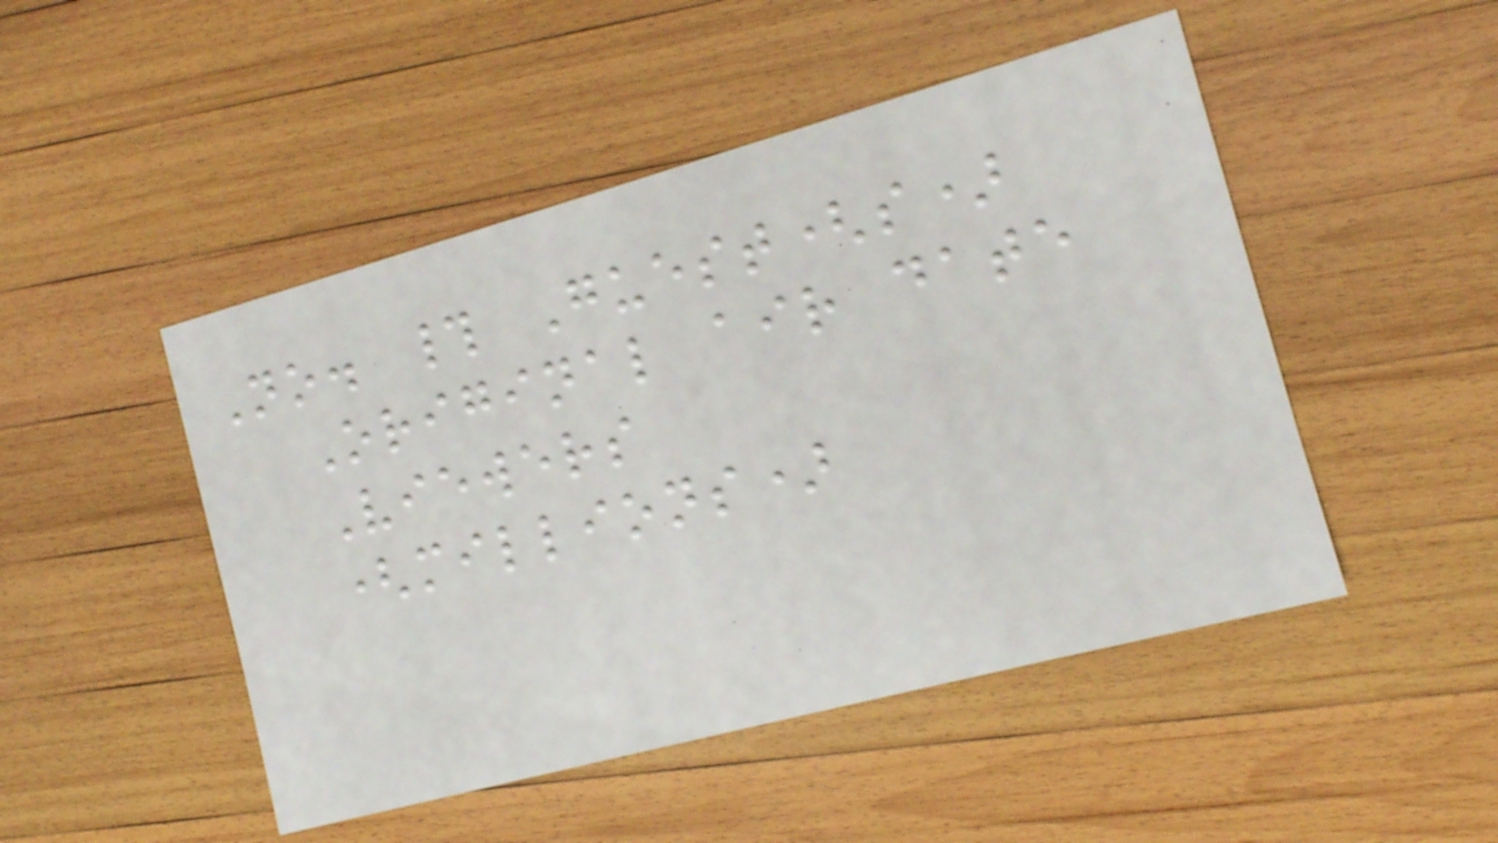No. # Guest(s)
Original air date
Viewers
(millions)
